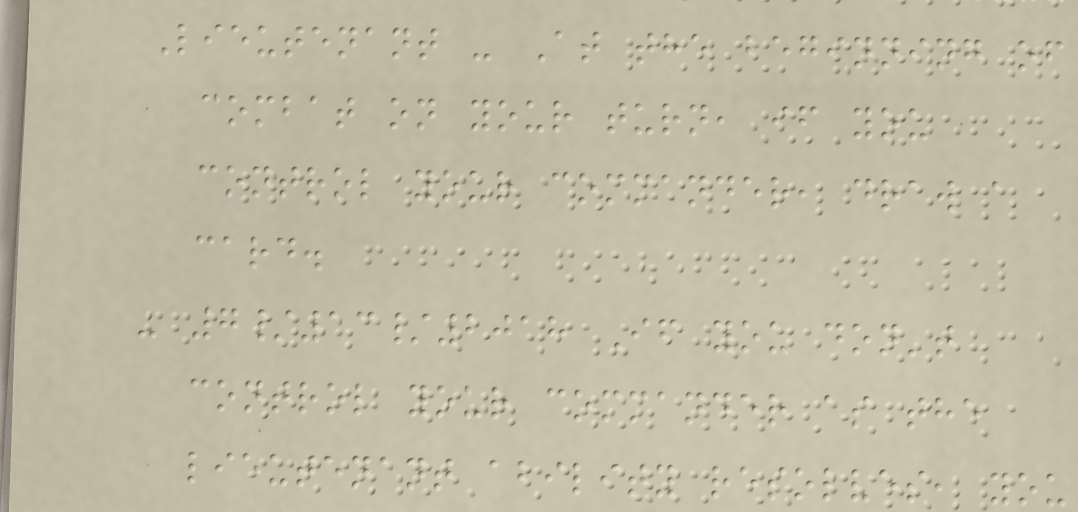Lieutenant - At the beginning of
combat on your turn, if you
control your commander, draw a
card.
- 7/13/2018 If you don't
control your commander as the
lieutenant ability resolves, you
